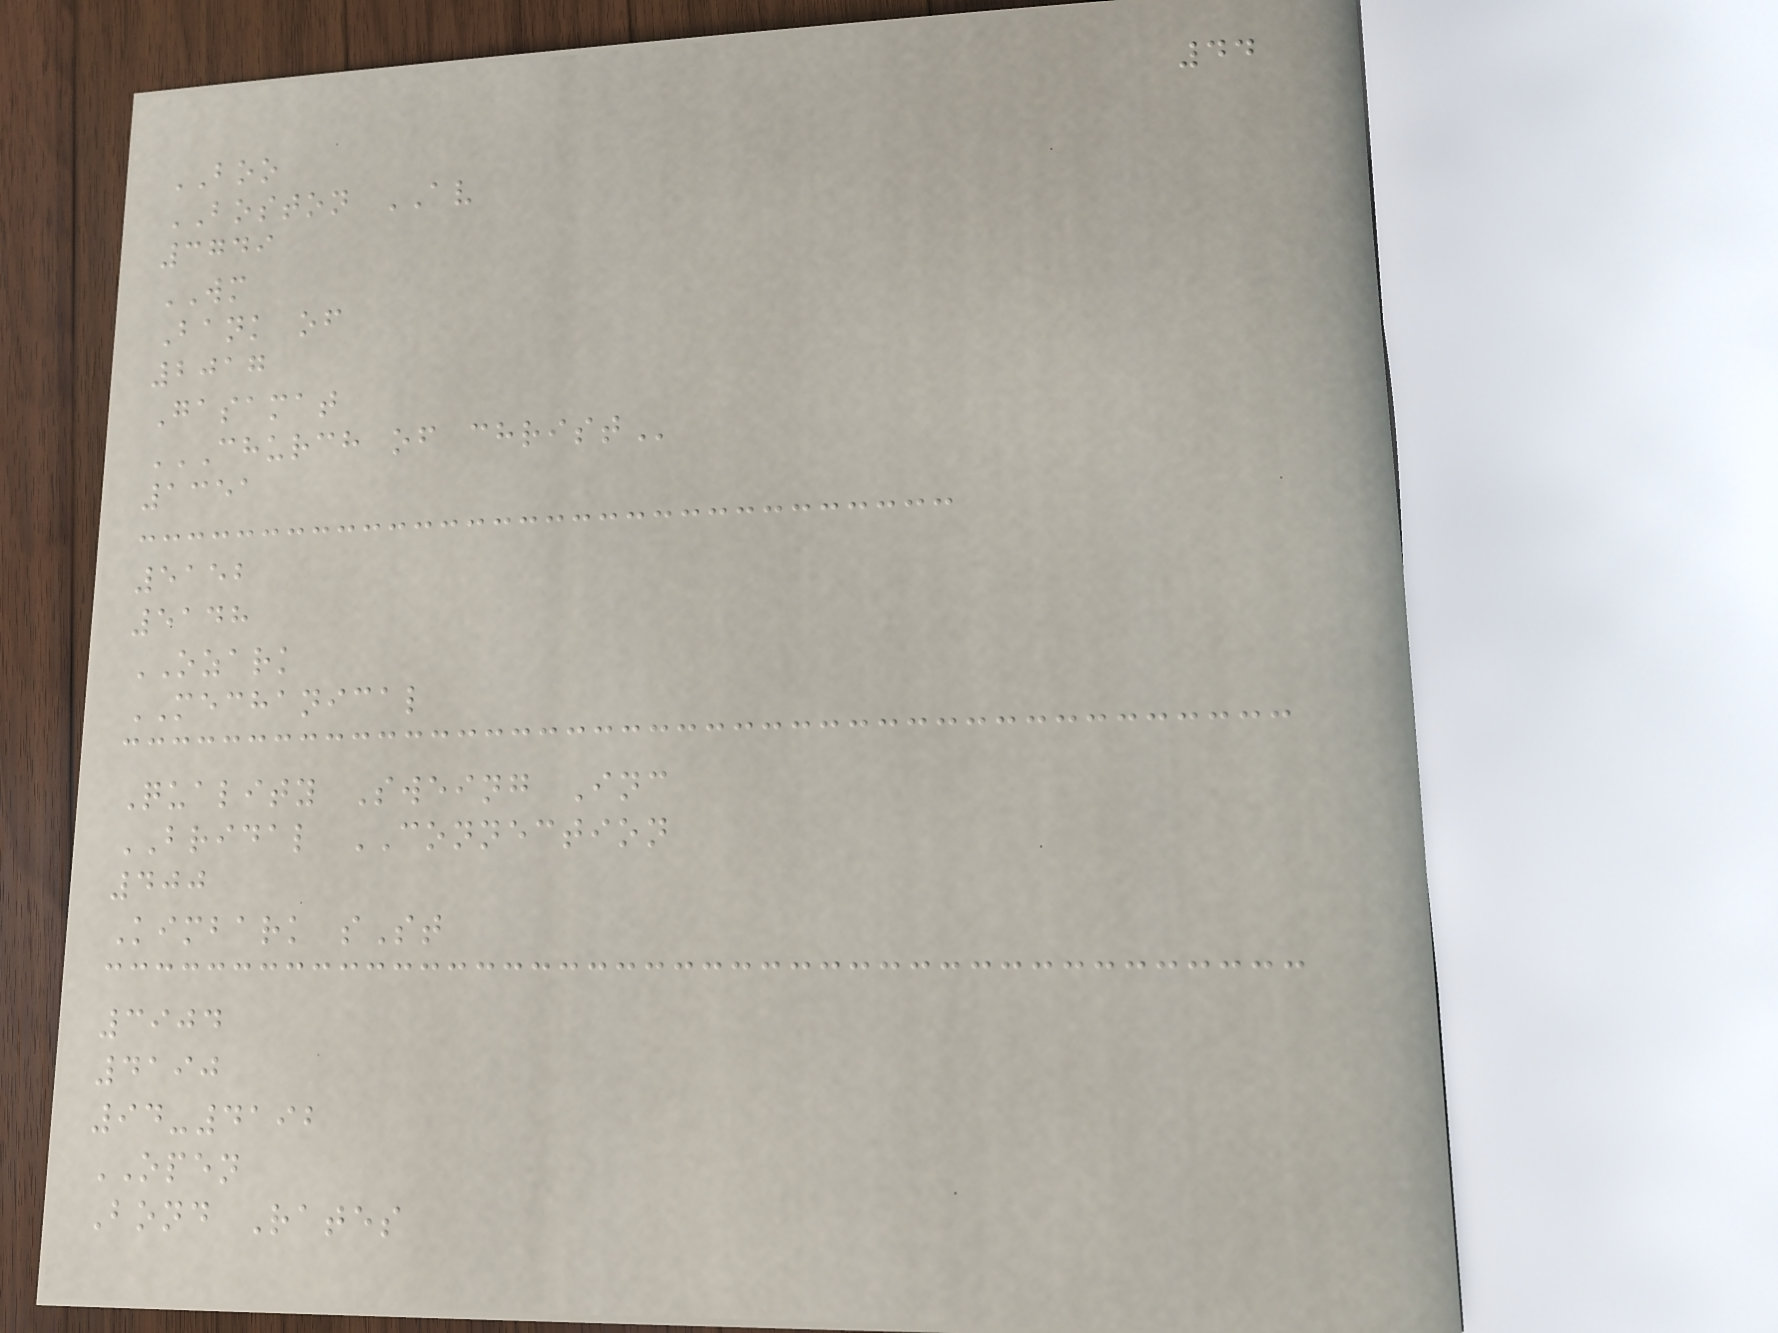44
BOO
BOSTON AV
3749
WM
Bank of
2017
Gasamat
CHURCH OF CHRIST
1351
5152
5148
OZARK
MECHANICAL
Quality Sweing Inc
BRIDAL CONNECTION
400
Kimbark sSt
3904
4190
94-4192
OPEN
Bond Rates
